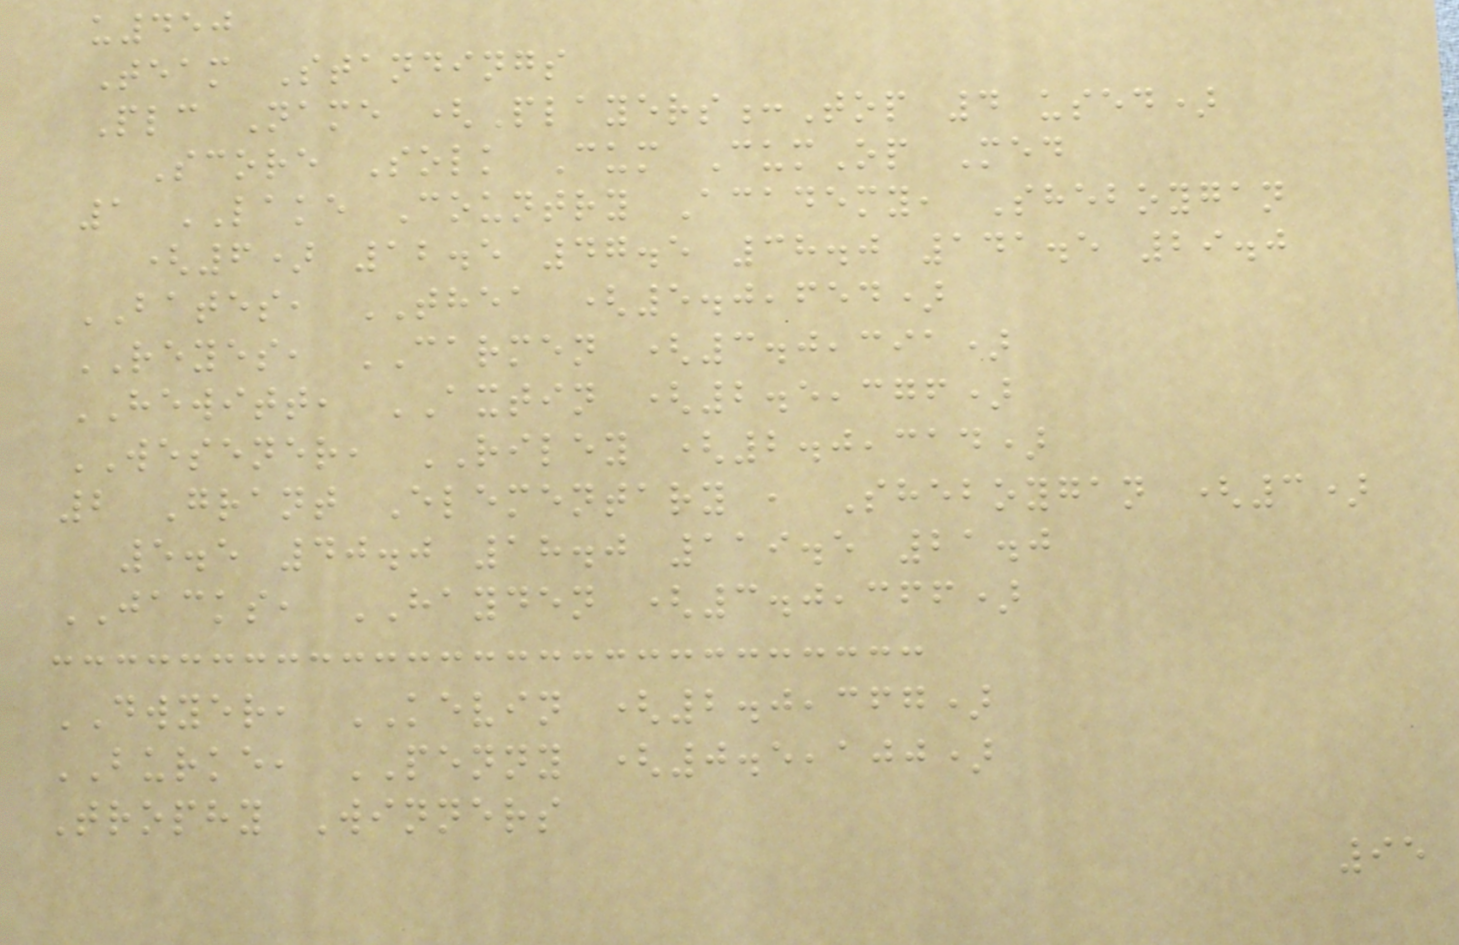u450
Team Standings
Plc Name (Players:Top 4 used)
Score Solk Cum CumOp Med
1 LAKE Country Academy, Sheboygan
(6) 12.5 47.5 38.0 141.5 29.0
BATES, THEA (5.0,654)
REYES, CARMEN (3.0,391)
HEWITT, AXTIN (2.5,376)
WESENER, RILEY (2.0,314)
2 Grant Elementary , Sheboygan (3)
5.5 40.0 18.0 119.5 21.0
JACKS, HAYDEN (3.0,366)
DWYER, KEVIN (2.0,367)
BURKE, PENNY (0.5,100)
Trophy Winners
95
